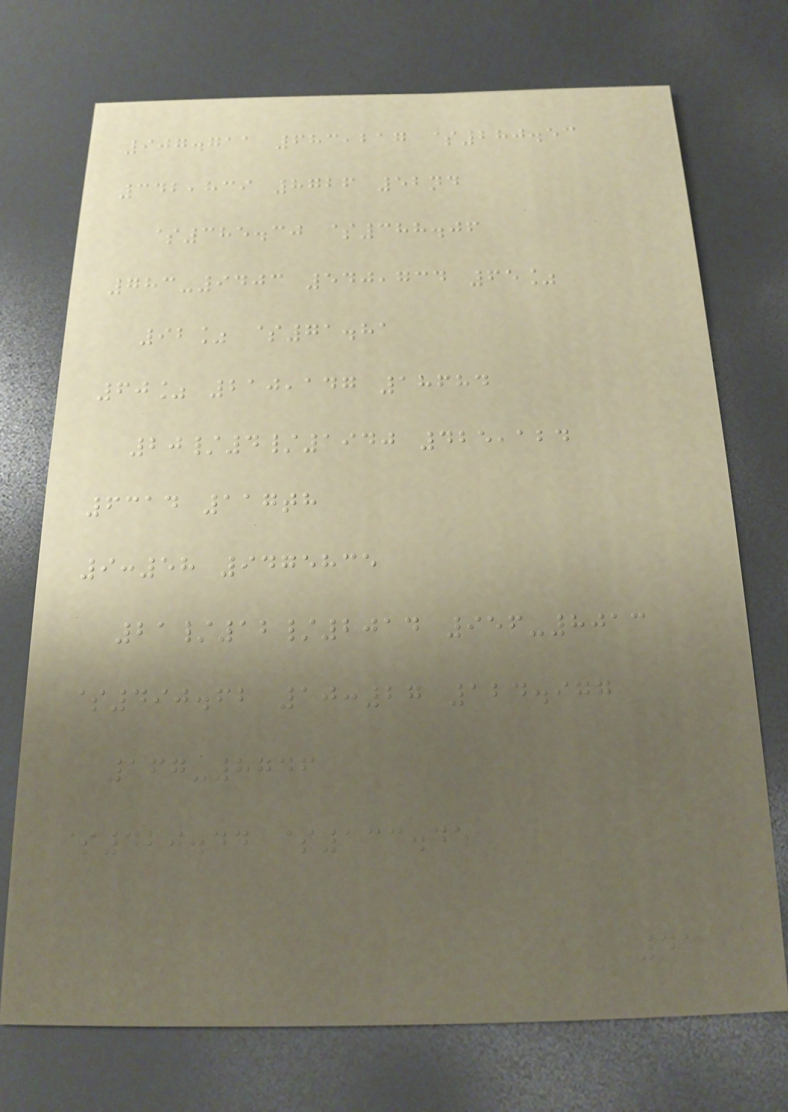907.711 683,217 $280.53
342,839 8726 52nd
$385.30 $388.06
783-9403 540,734 65%
92% $71.81
60% 210,147 18684
20/4/1940 425,124
6314 117th
9:58 9475835
21/12/2014 956-8013
$490.62 10:27 124.977
167-8746
$420.44 $133.45
41
